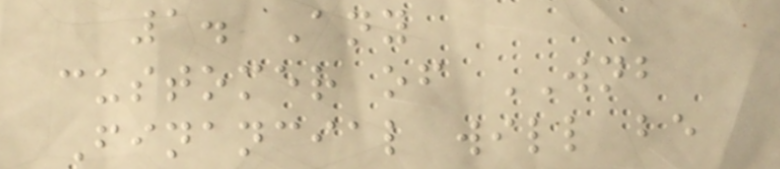1. Any
customer of WNB
Financial will be
